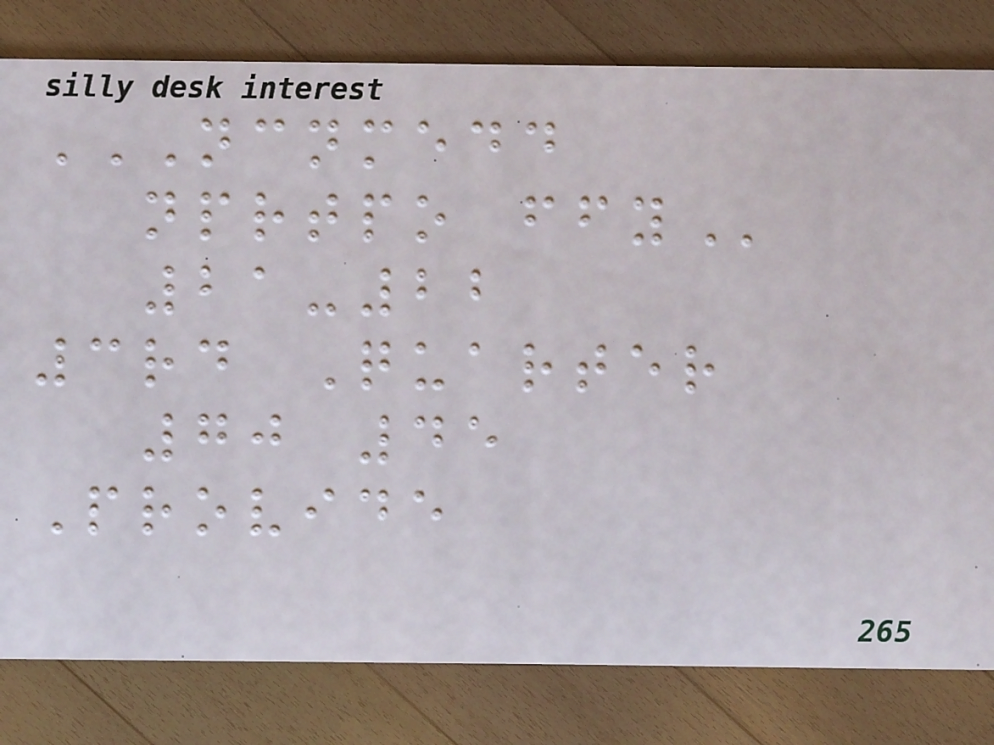NCNMEDD
NPRTPO FFY
21-22
3rd Quarter
70 45
Provide
